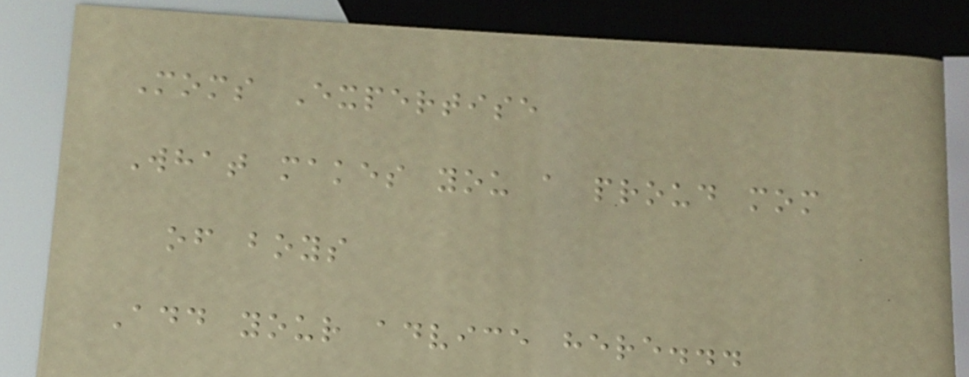Moms Expertise
What makes you a proud mom
of boys
Add your advice here...
